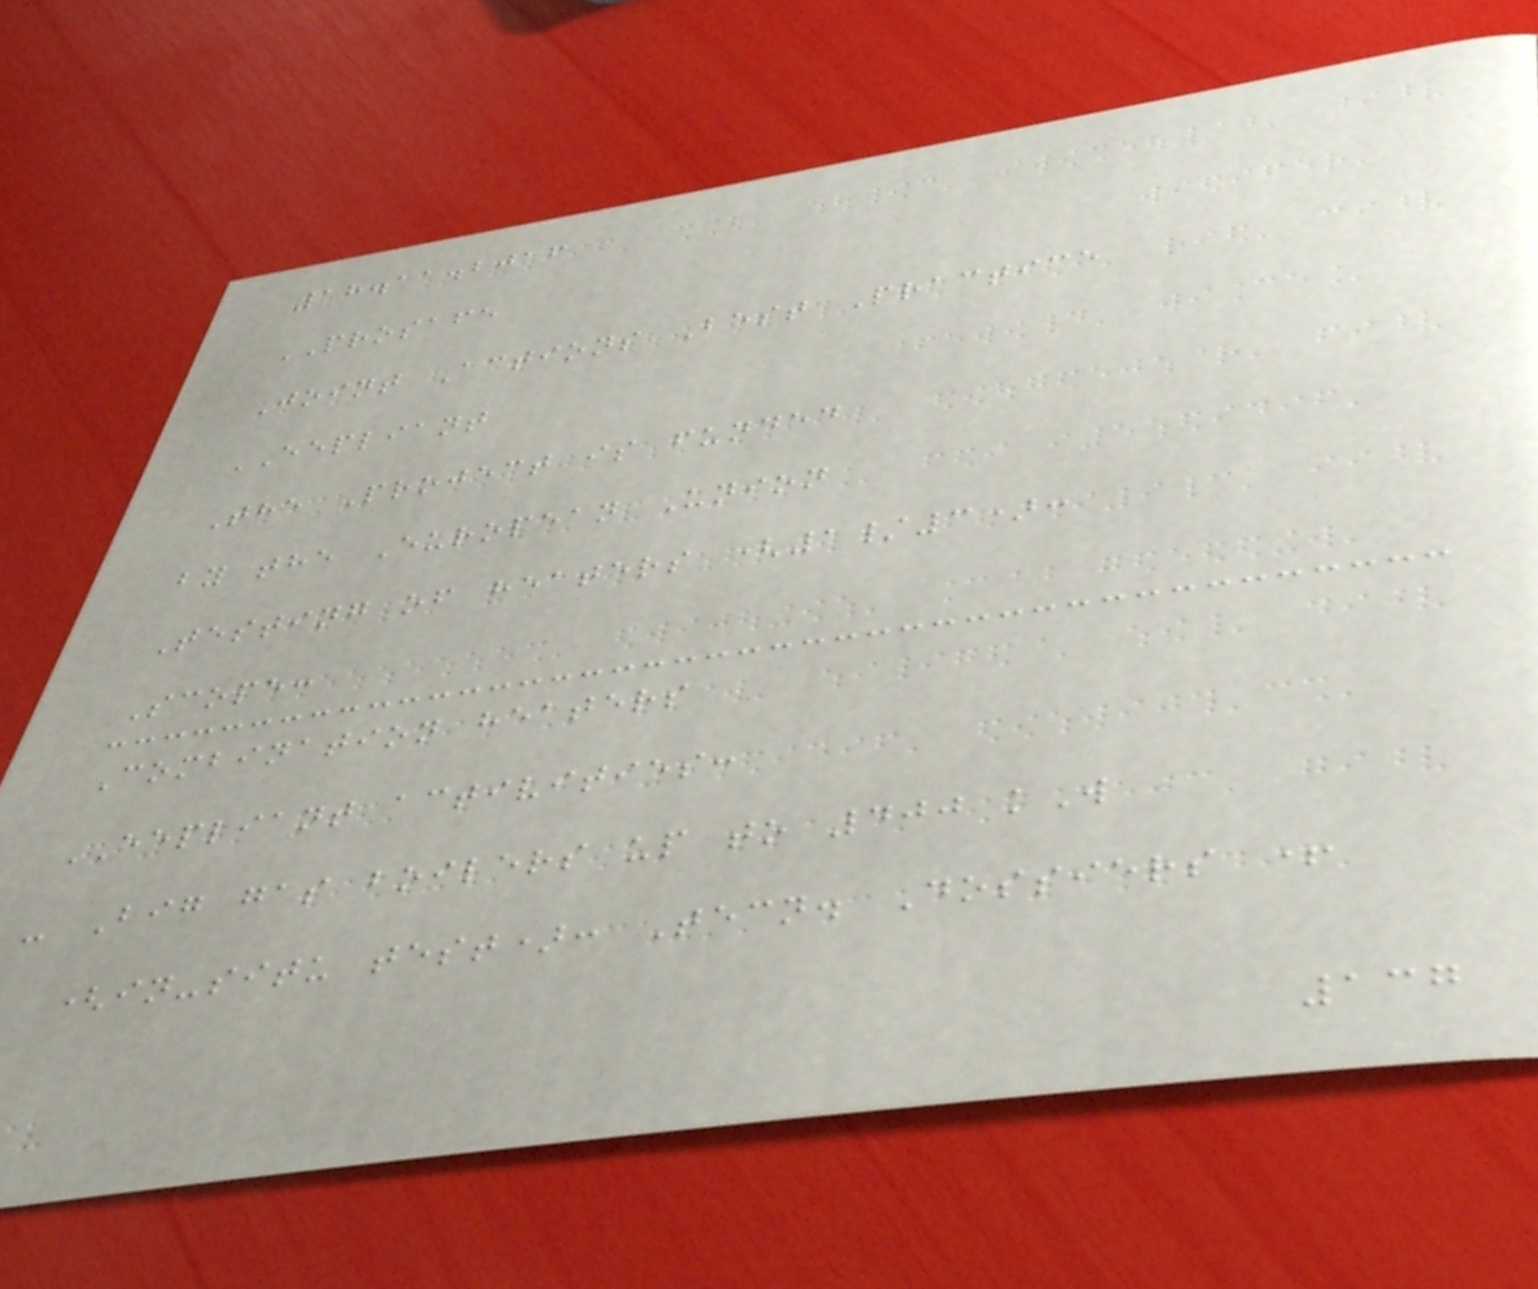18.11.2016
PROSAFE
Joint Actions Best Practice
EEPLIANT
The Project is funded
by the European Union
Testing of heaters (1/3):
Scope:
Combination heaters
EEPLIANT activities:
- Big gas boilers up to 400 kW
(in-situ test): Tecn. Dossiers +
137
